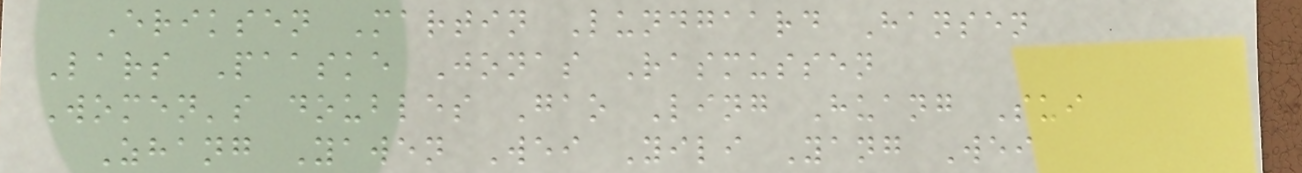Eriksen Martin Lundgaard Hansen
Lars Paaske Jonas Rasmussen
Women's doubles Gao Ling Huang Sui
Zhang Yawen Wei Yili Yang Wei
